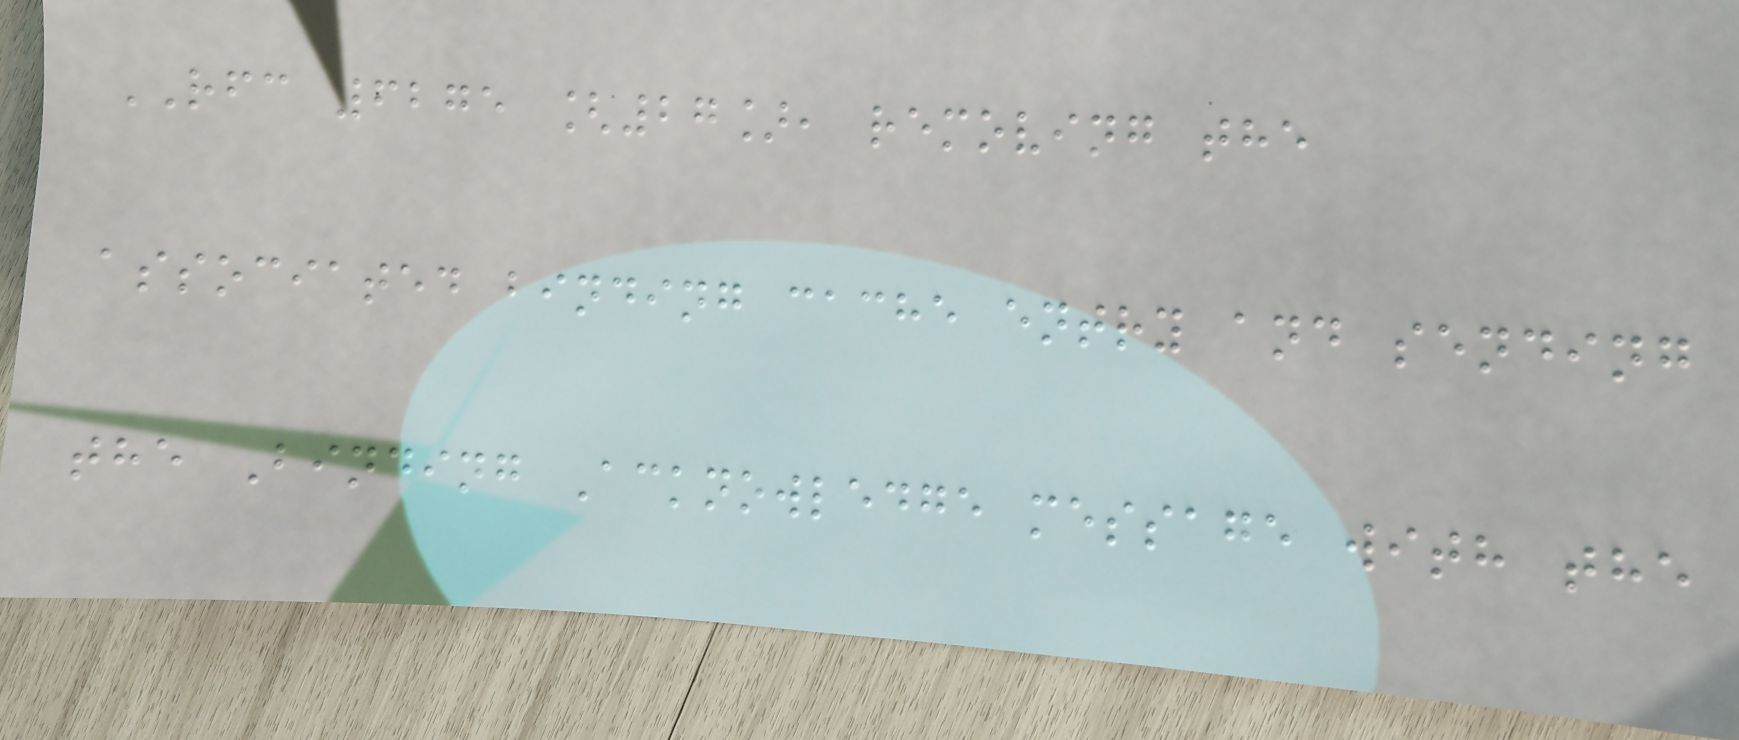RFC 6275 [27], removing the
associated binding cache entry and sending
the Binding Acknowledge message with the
